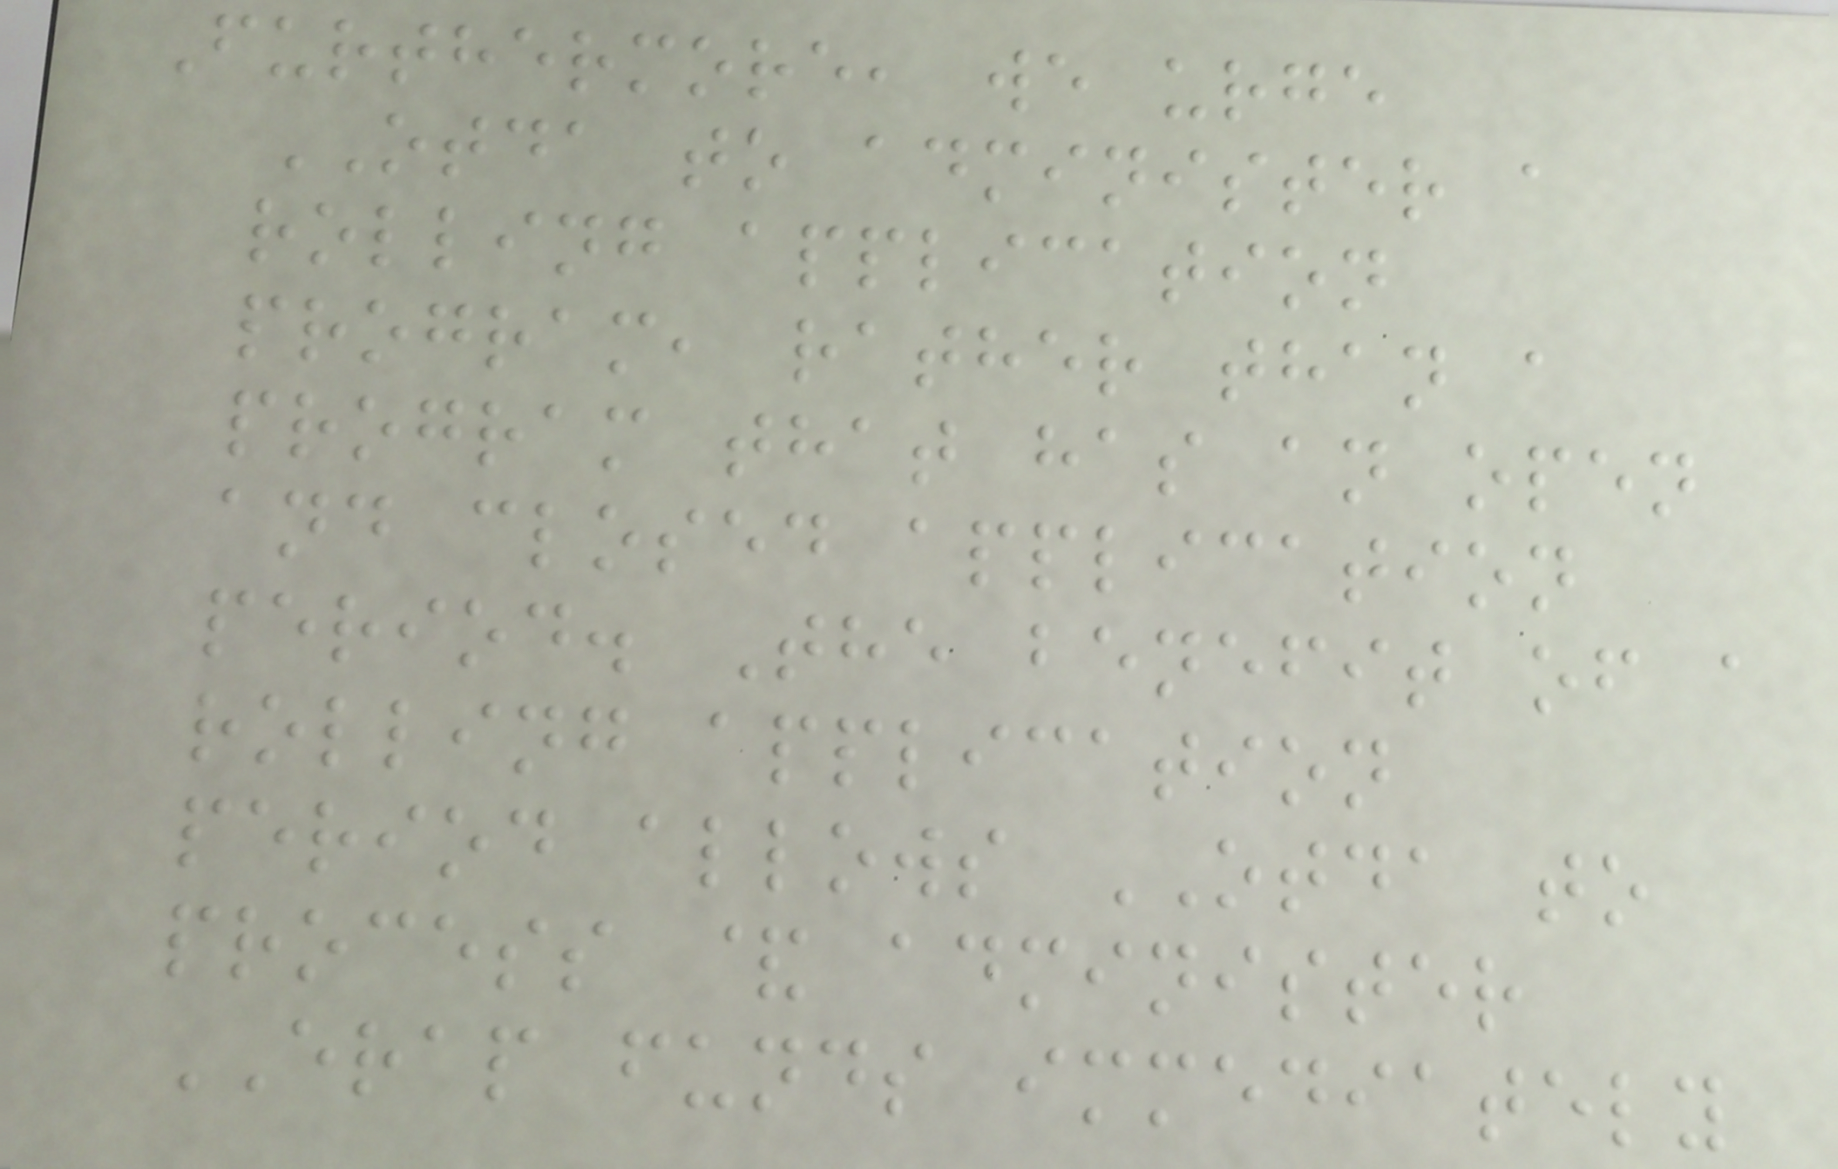Furthermore, we urge
OTDA to administer a
rolling application
program, rather than a
program that has an open
and closed application
period. The benefit of a
rolling application
period allows OTDA to
process & administer
ERAP funds immediately
